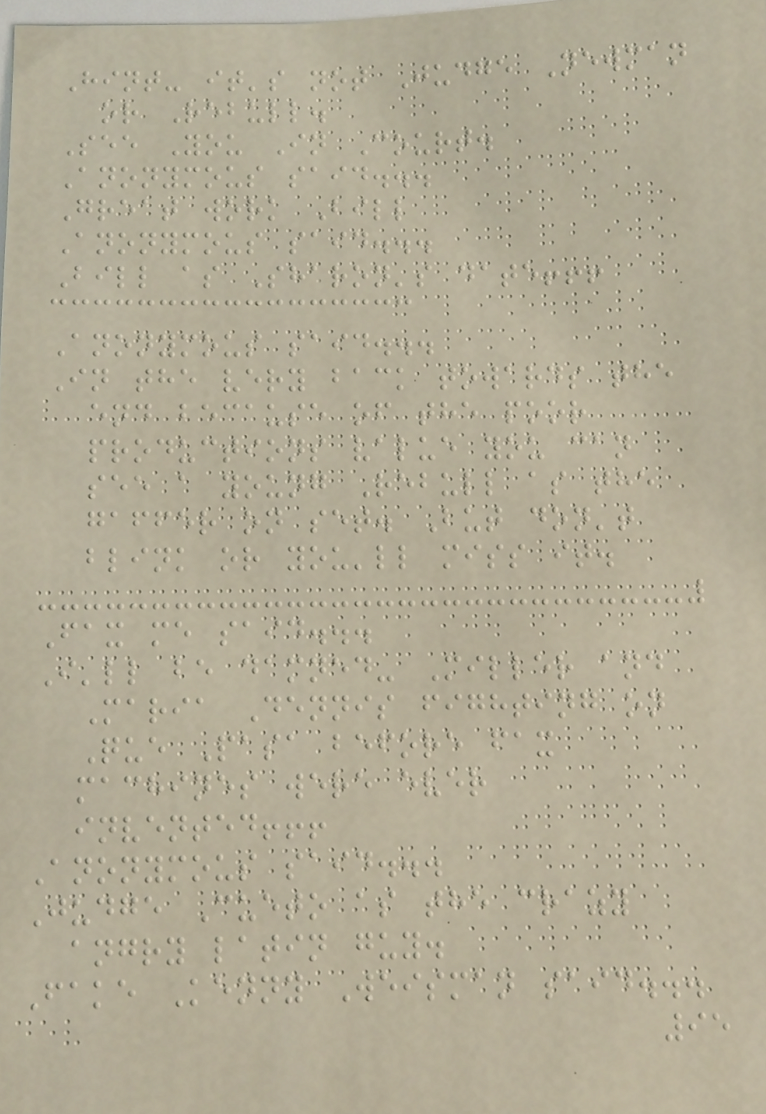Hint- it's not Judge Newman
or Rebull.
See You In Court.
Anonymous said...
Great work Bill
Anonymous said...
Bill as Sharon's date!!!
Anonymous said...
In the very back towards the
end because of the poor
productions value you can
see a young Rebull as the
gaffer on set. But don't
blink or you'll miss it.
Fax me said...
I'll be damned- Miller and
Maria Dennis fighting on
Que Pasa before fax
machines were ever
invented!!!
Anonymous said...
Judge Cueto as the crazy
angry latin guy.
Fake Kenny Weisman said...
95
